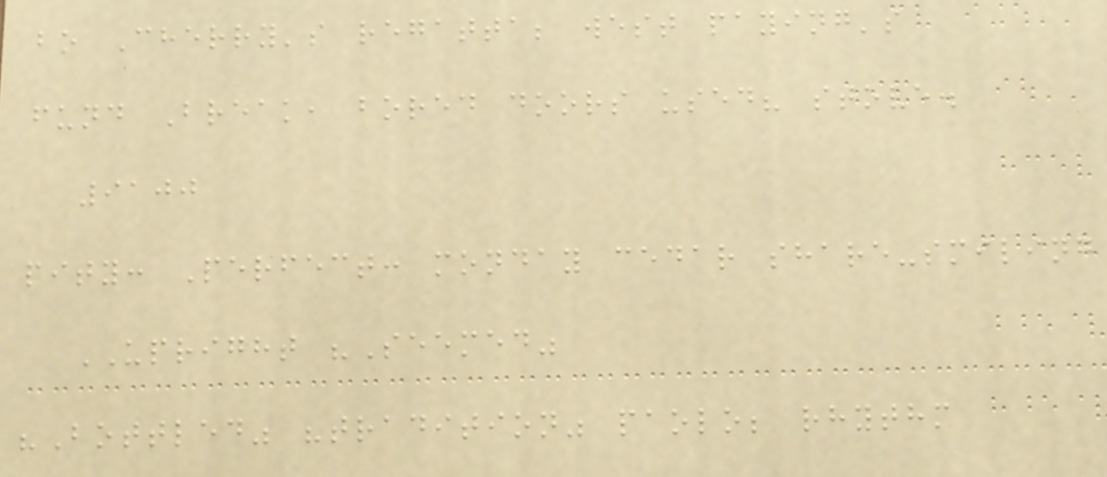bo Cherry's regatta; west paying's
fund Break, bored doors used? stove.
9100
pity: Perfect: monday cedar share-smiling
UPRIGHT "Seemed"
"Bottled" "tradition" paolo; rhythm
